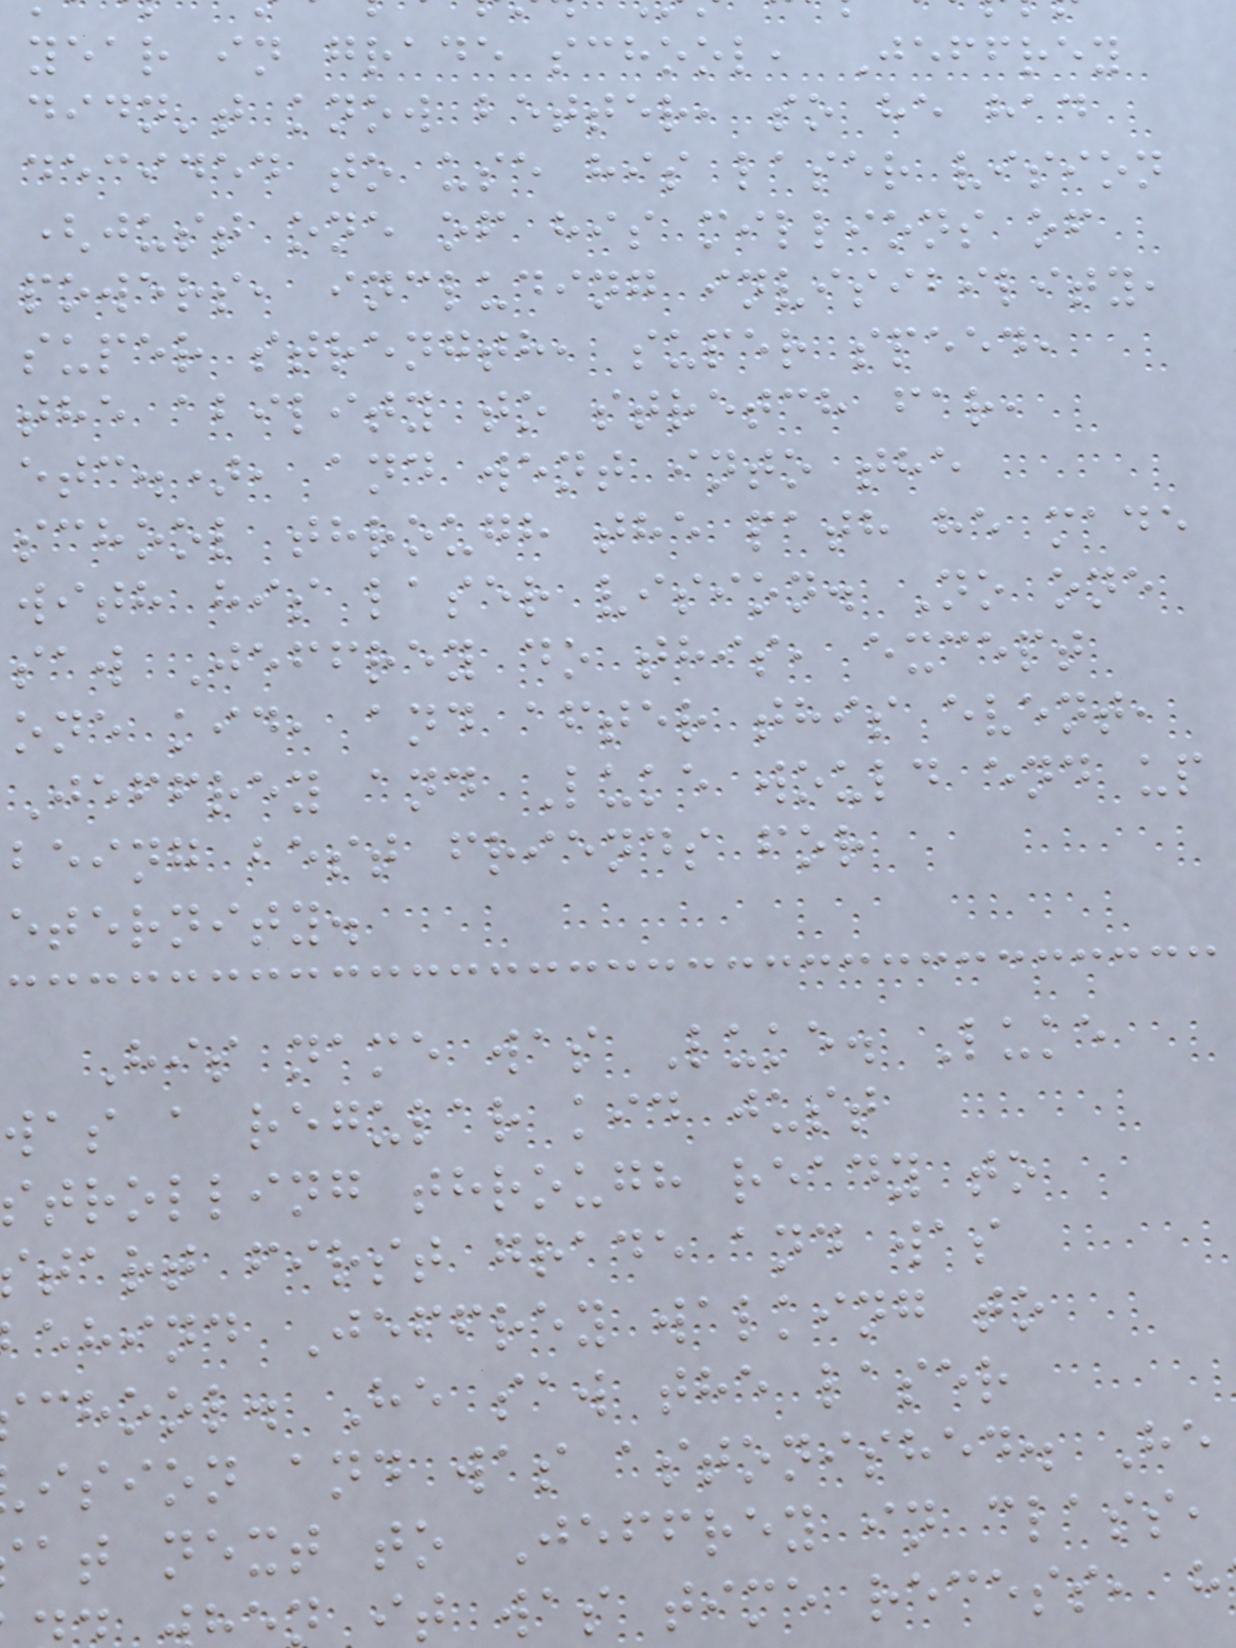year in grade school, Jeffrey
didn't know better, so he had
decided to use his laser vision
(just one of his millions of
powers, including invisibility,
super strength, super speed,
the ability to stretch far,
etc.), and went into the
school through the path he made
with his laser vision. No one
saw Jeffrey do this, except
one kid, and after this event,
Jeffrey and Luke would end up
being best friends for
eternity.
His name was Luke. Luke
was a regular kid just
strolling through ready to
tart first grade and was
ehind Jeffrey walking to
chool. He saw the laser
ision and was astonished. He
at next to Jeffrey in class,
it was time recess, h
